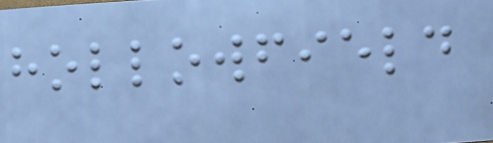hollowfield
